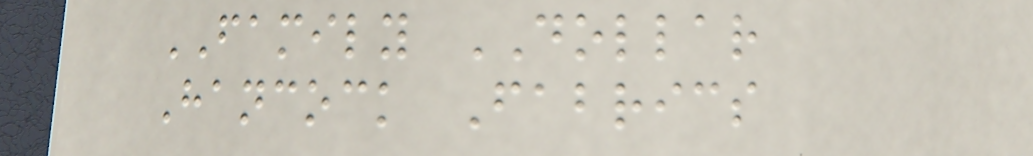FAMILY DOLLAR
Hancock Fabrics
